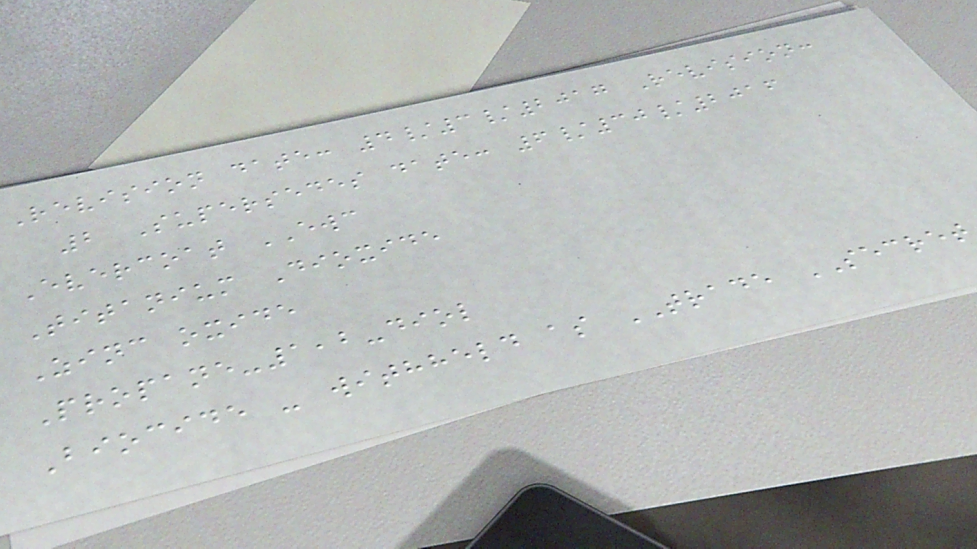Revision date: 4/3/2017 Revision:
2 Supersedes date: 6/30/2016
Evercoat EWC
Titanium Dioxide
Zinc oxide
Propane-1,2-diol
Biocide - withheld as TRADE SECRET
